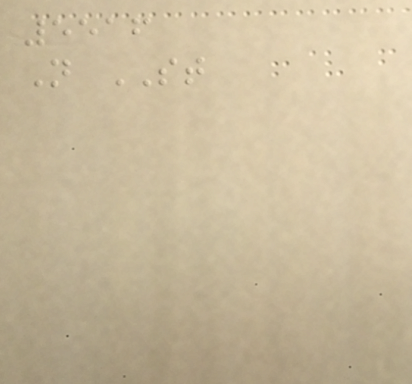5516
N ST
